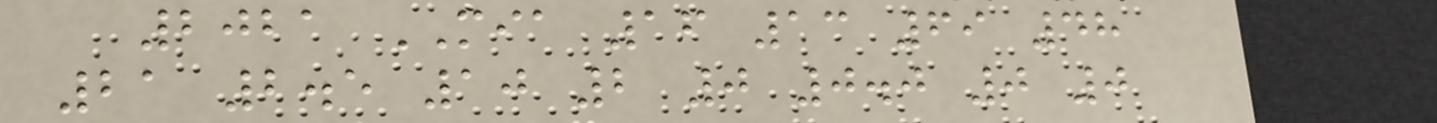2021 MIA 16 13 69 48
21 2.5 10 2 0 0.0 0 0
